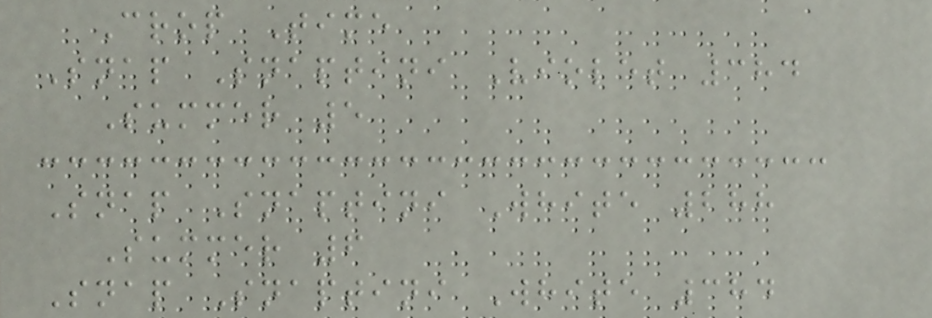Crop Time
Snap Snaptini Violet 384
Summer 5
Snap Snaptini White 288
Summer 6
Snap Snaptini White 384
